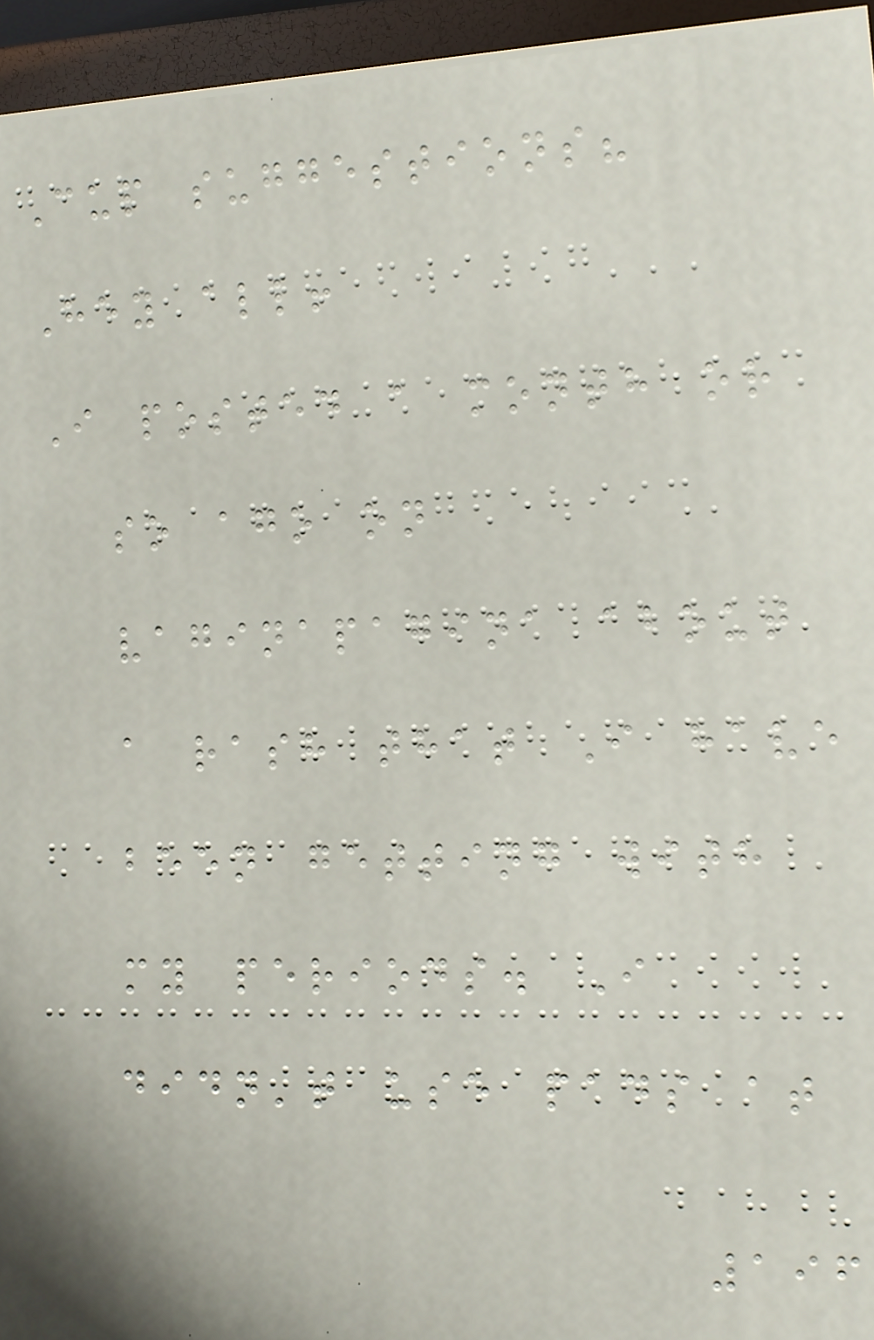Cup suggestions?
Hey all!
I posted a month or
so ago on
vaginapagina about
a rash that I have
been getting with
my periods. I
didn't use pads at
196
